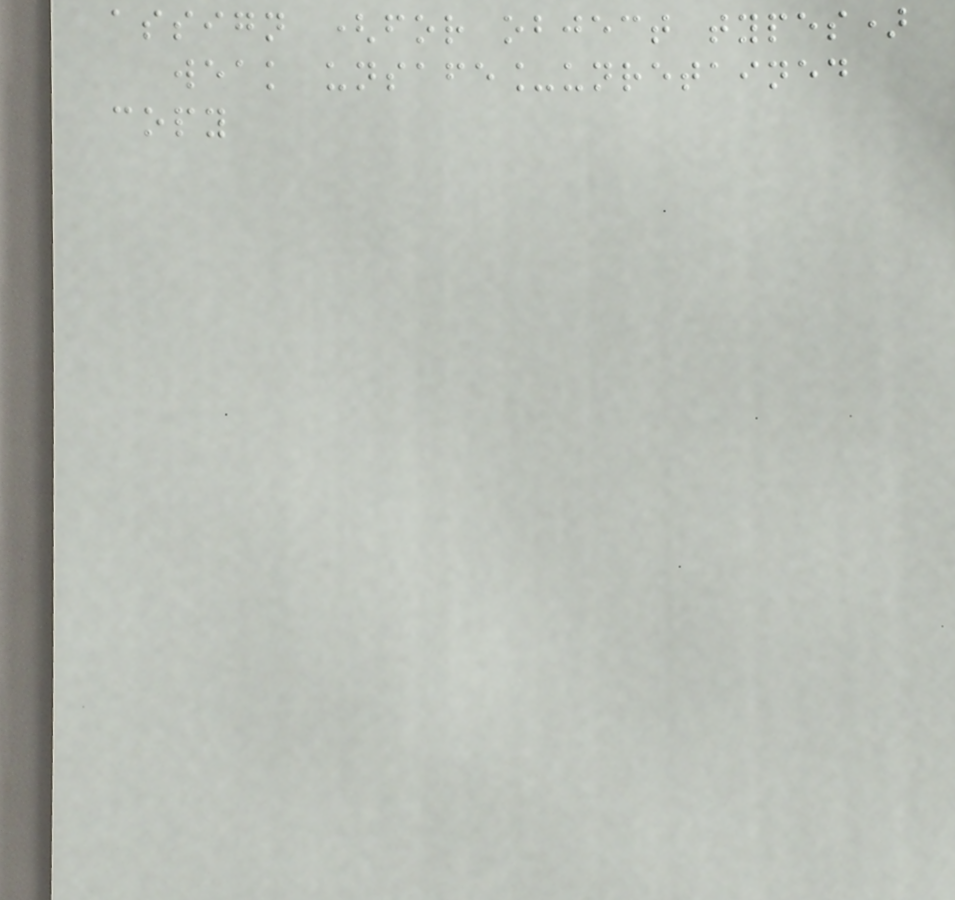assign (for object types)
weak unsafe_unretained
copy
